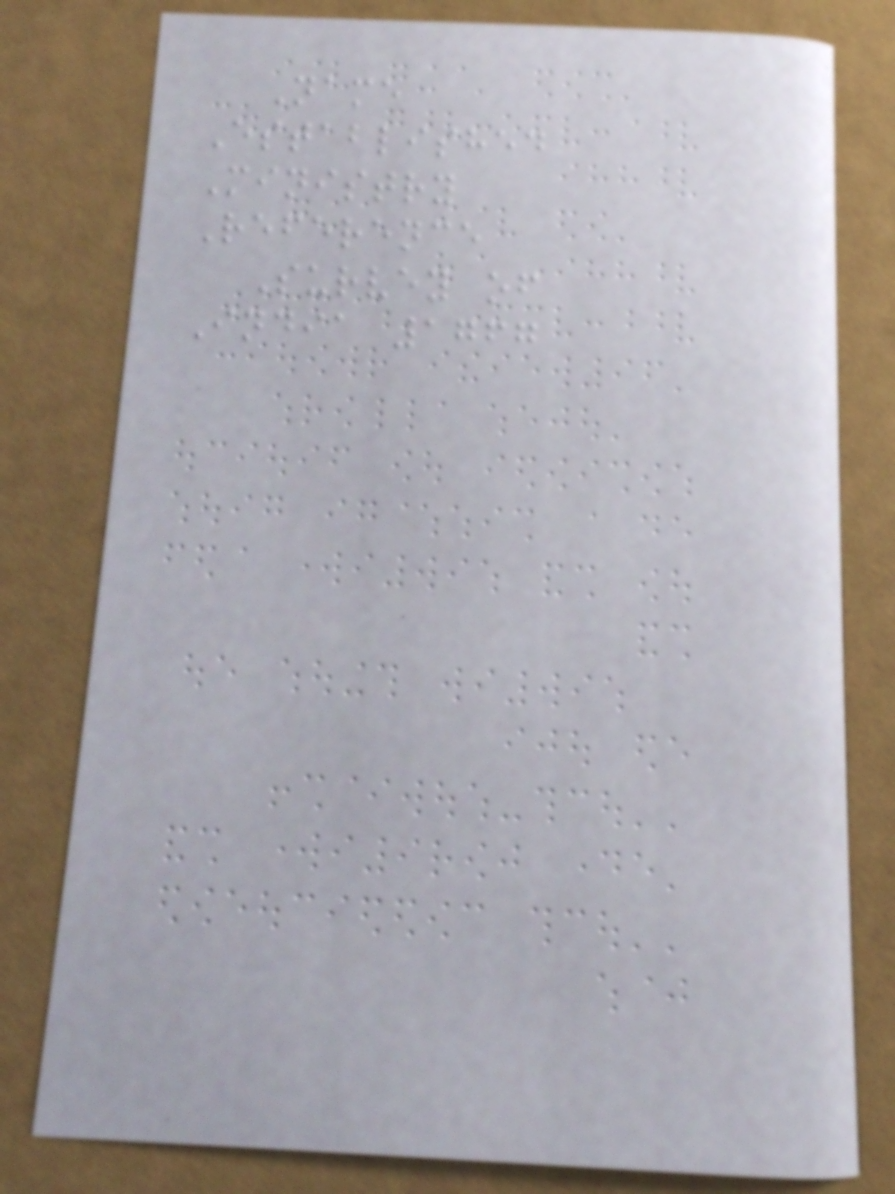Name
Established
Ministry
Reference
Survey of
India 1767
